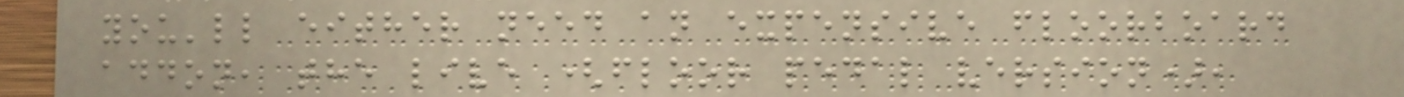you'll either need an expensive floorboard
addon, the live (floor pedal version),
